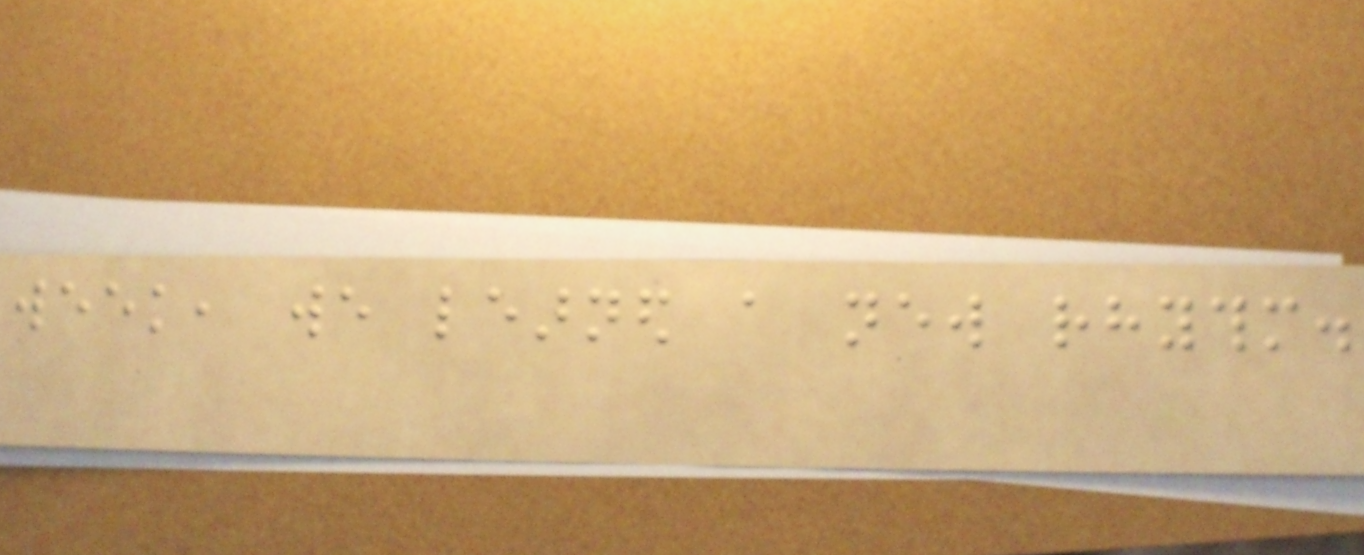week, we learned a new rhythm.
